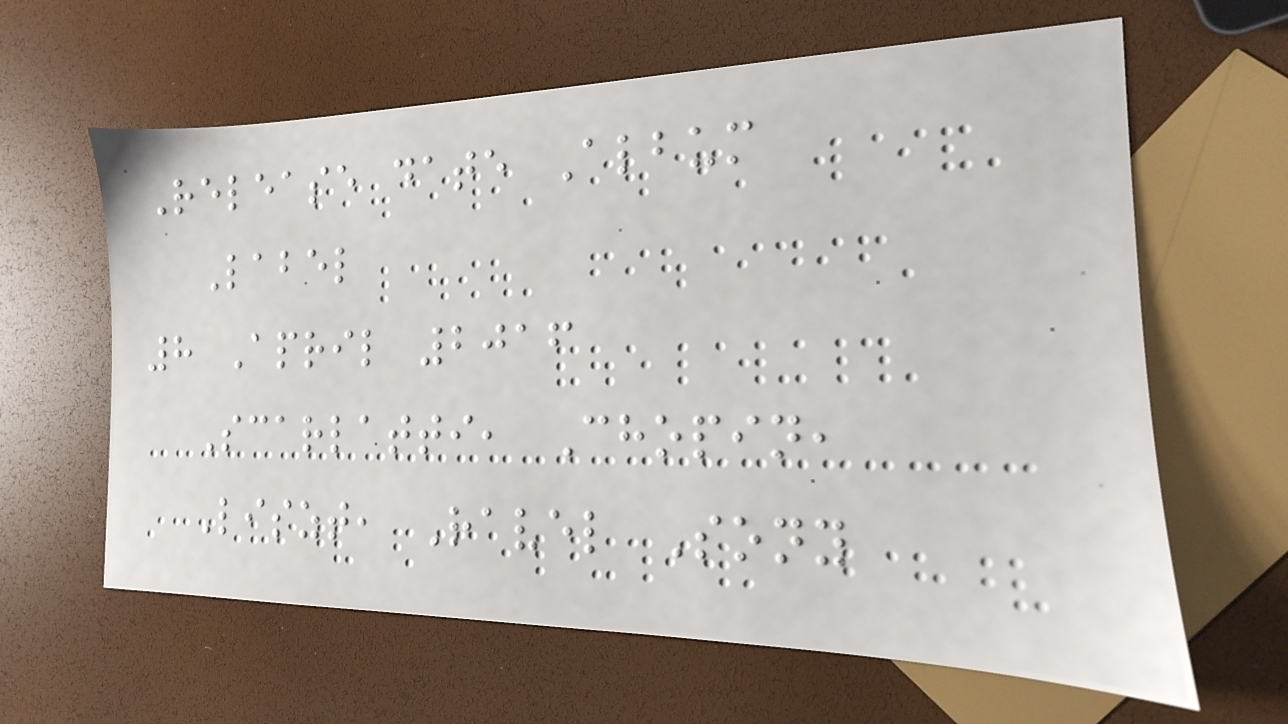Release date Album
Label
8 April 2016
Scarlatti, Chopin,
Liszt, Ravel Sony
